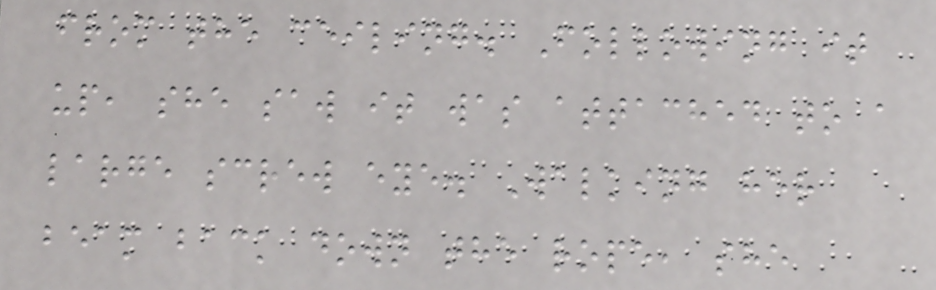from the ceiling. Following it
up, she saw it was attached to a
large screw eye. Walking her
beam back down the rope, she
